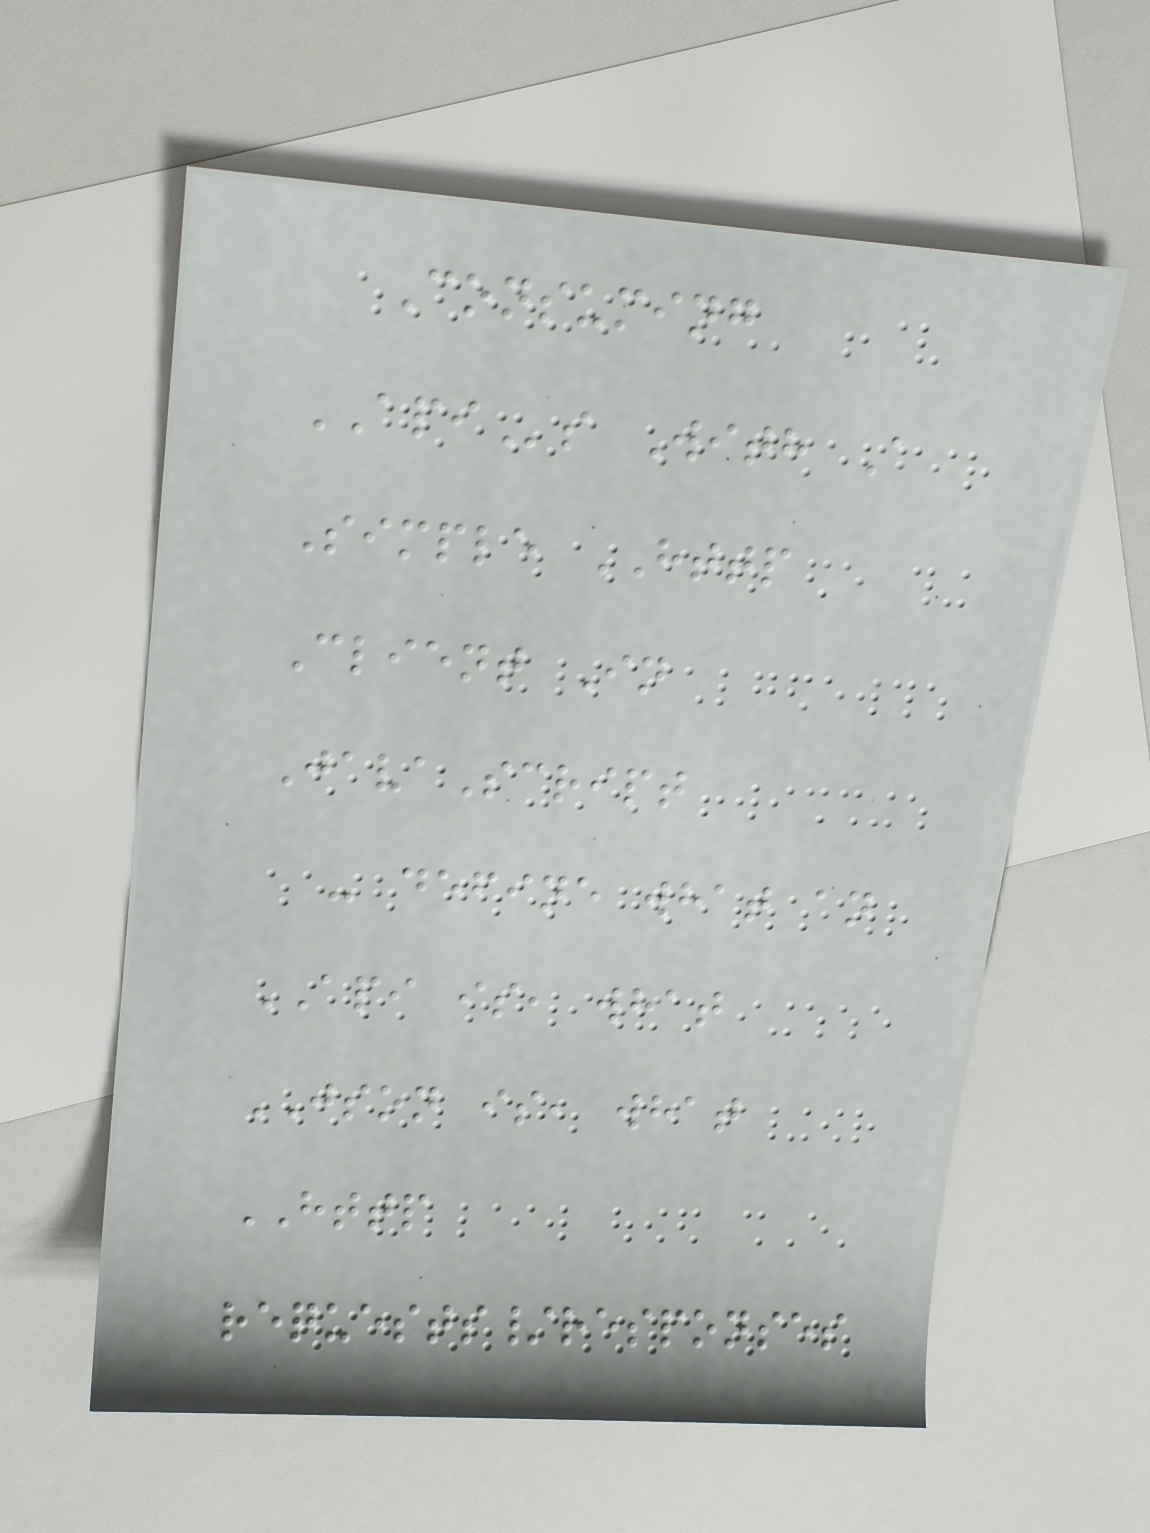Consuming
APIs With A
Simple HTTP
Client In
JavaScript
- define what an
API is, what
JSON is, what
HTTP
requests/responses
